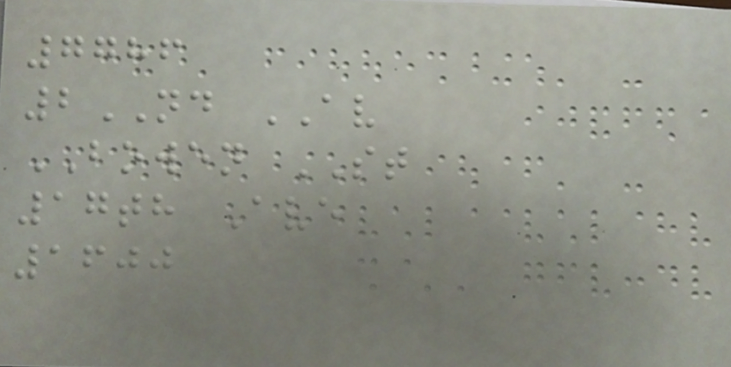7786
2ND AV
BOWEN ST
17th Ave
1600
